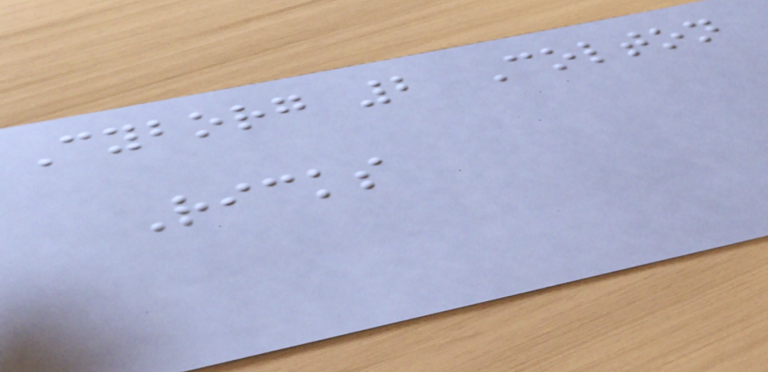Cyborg 2 Colton
Ricks
